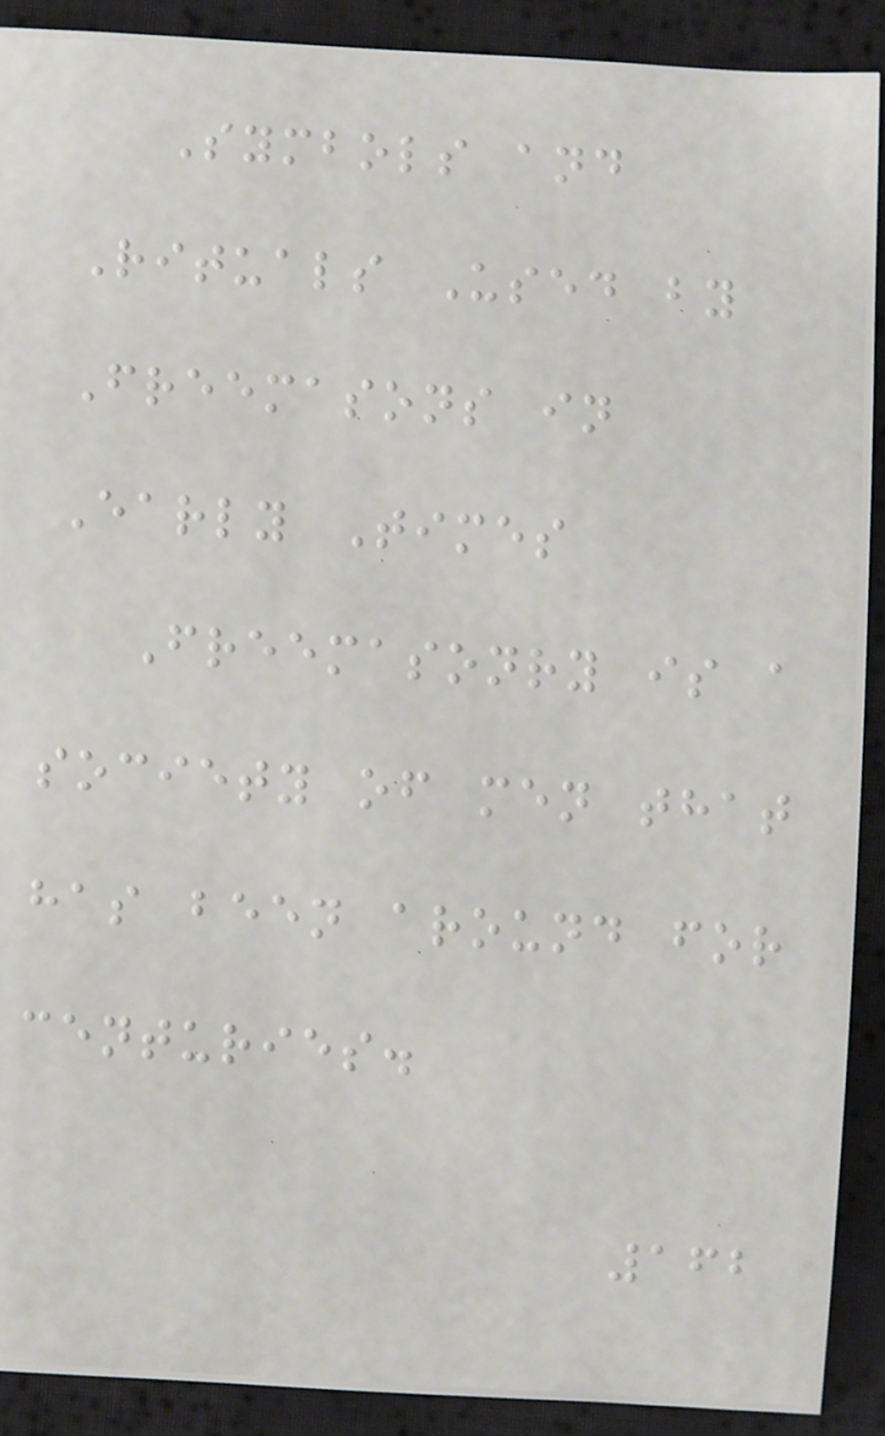Symbols and
Rituals Used by
Freemasons in
Early Times
Freemasonry is a
society of men that
has been around for
centuries.
162
